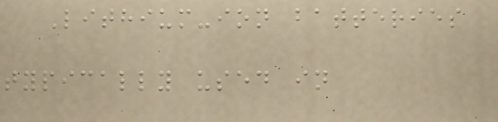Lithium-ion batteries
typically used in
